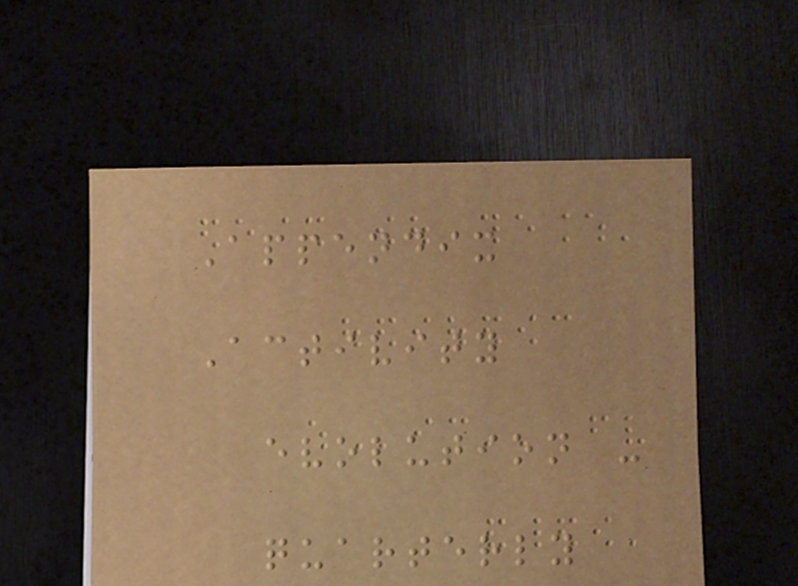Appendix
Activity
evolution -
quarterly
